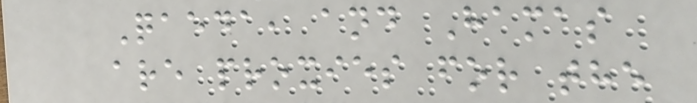Qaeda, and Hamas
are proxies for the
